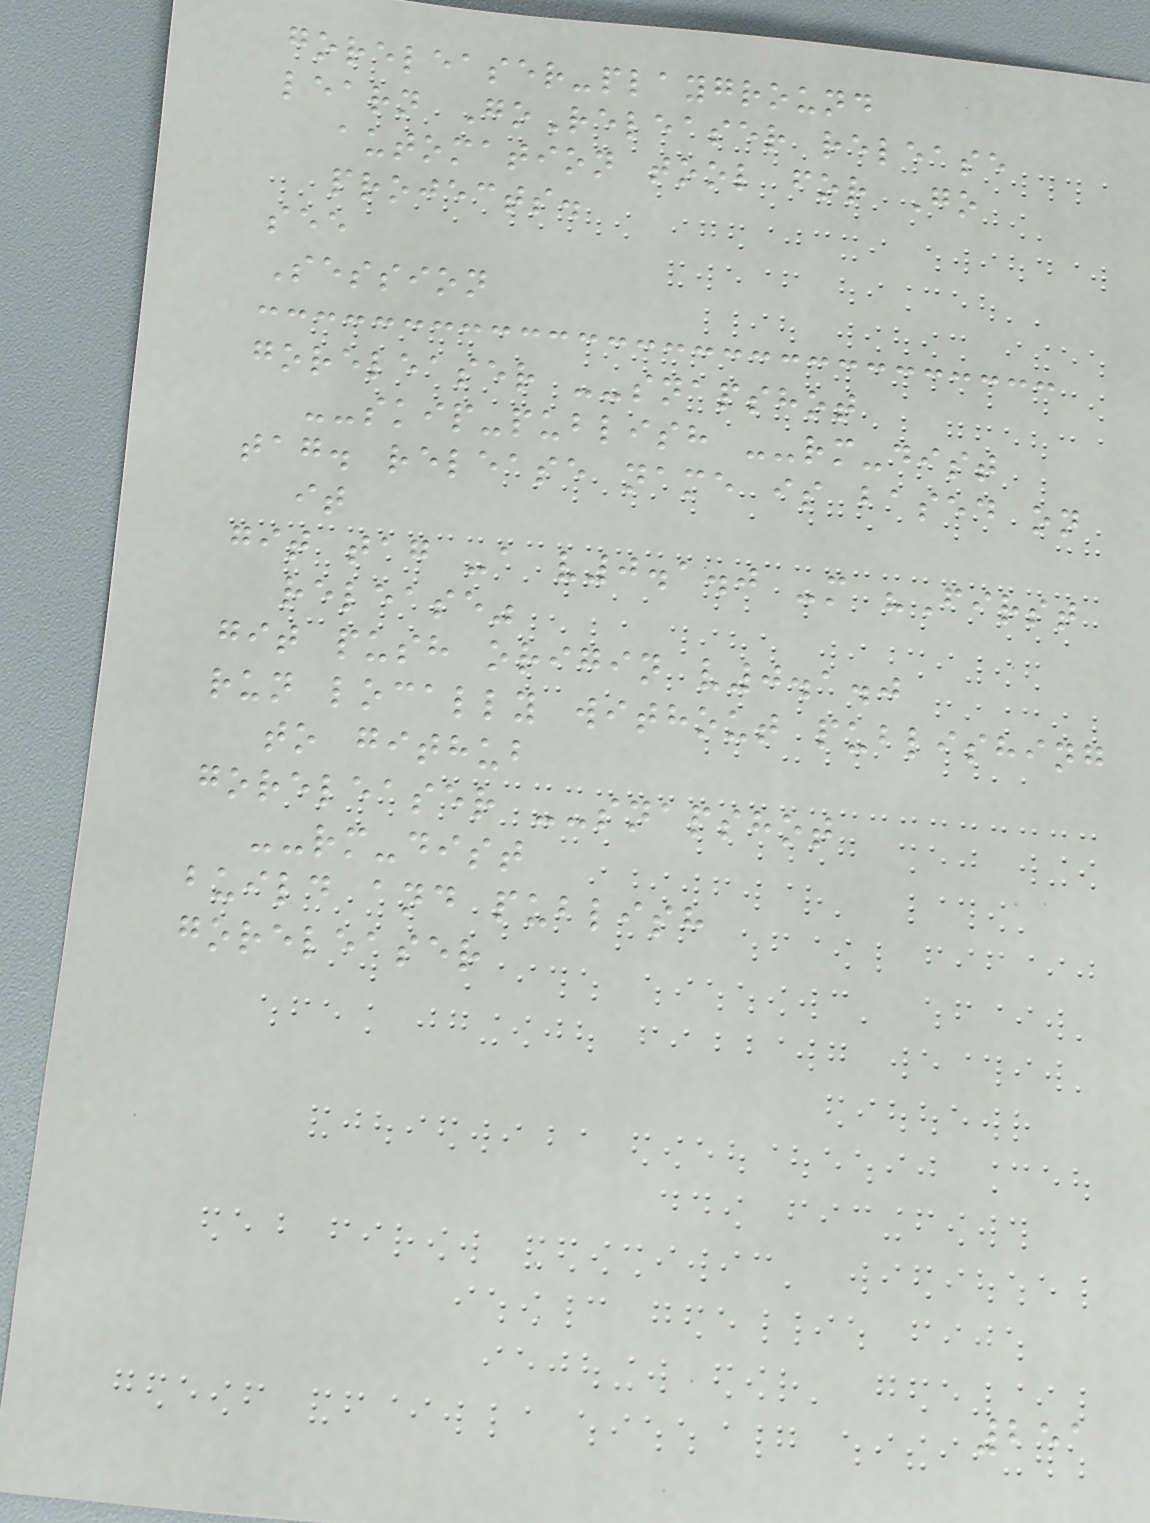goreleaser-playground
learn GoReleaser release
automation tool for Go
projects.
see
Session
goreleaser --snapshot
--skip-publish --rm-dist
tag. release name is based on
it
git tag -a v0.1.0 -m "First
release"
git push origin v0.1.0
run locally without publishing
to github
goreleaser --snapshot
--rm-dist
build and publish
goreleaser
251
